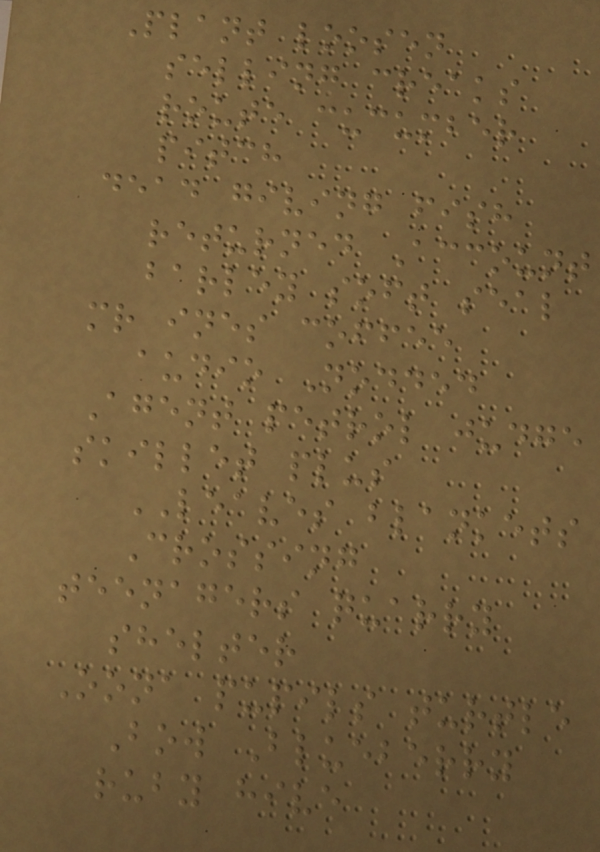Plant loosen
selling creaks
route cucumber
pitch
dead giving fish
returned Account
barley soft seal
mr ines coffee
audio Nodded
Agent petrol judge
skillet plus
LEAVES blankets
Crossing
teenagers quarry
shelter
Oona pupils turtle
Bow Blueberry
ruby hive
